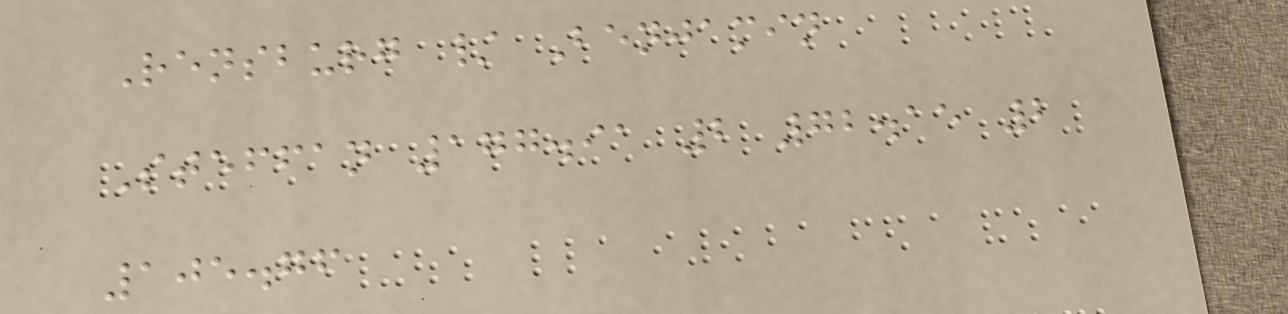Rensburg / Benjamin
Steffan 177.91 2 72.15 2
105.76
